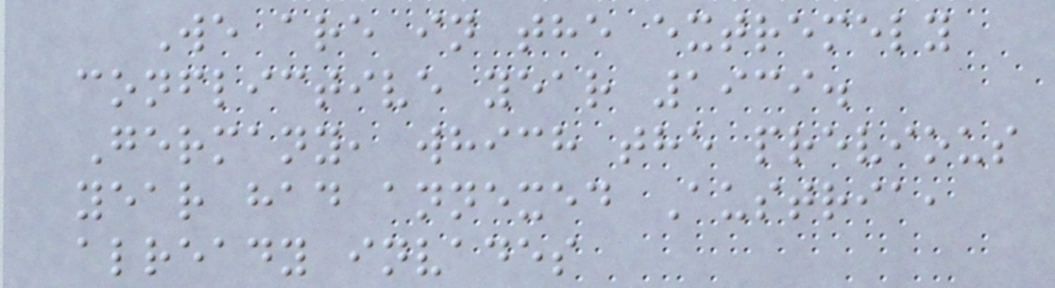We are in the extremely
conflictive year 1939.
Germany, which the previous
year had annexed Austria,
already invades
